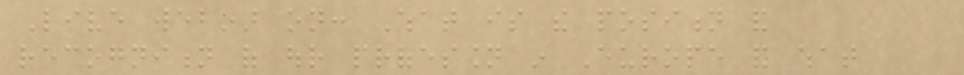Live webinar on: What is the position and
recognition of our profession in Europe and what
